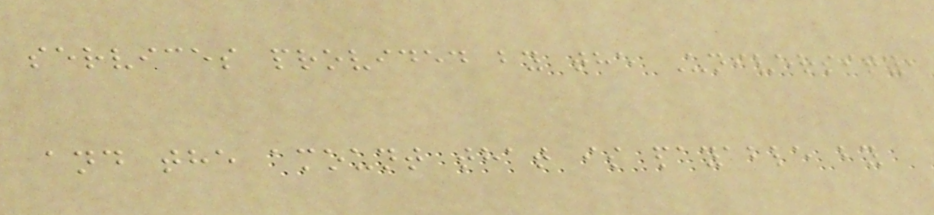services provided by the University,
and the amount that is payable by
